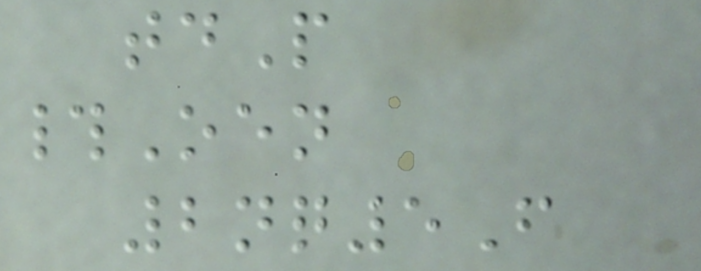tdP
#Oen
2nq5F
